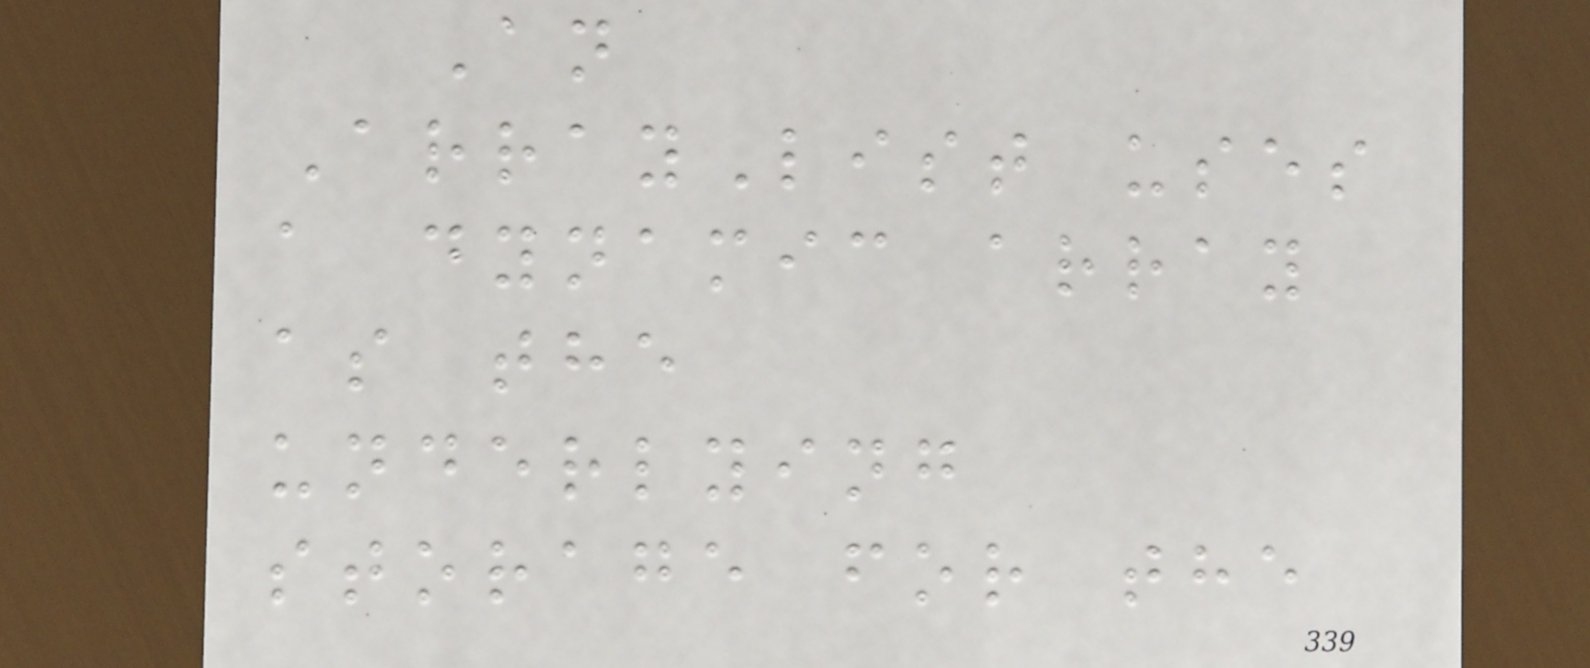An
ArrayList uses
a dynamic array
as the
underlying
storage for the
